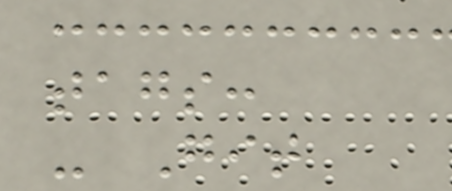tags:
- Git
